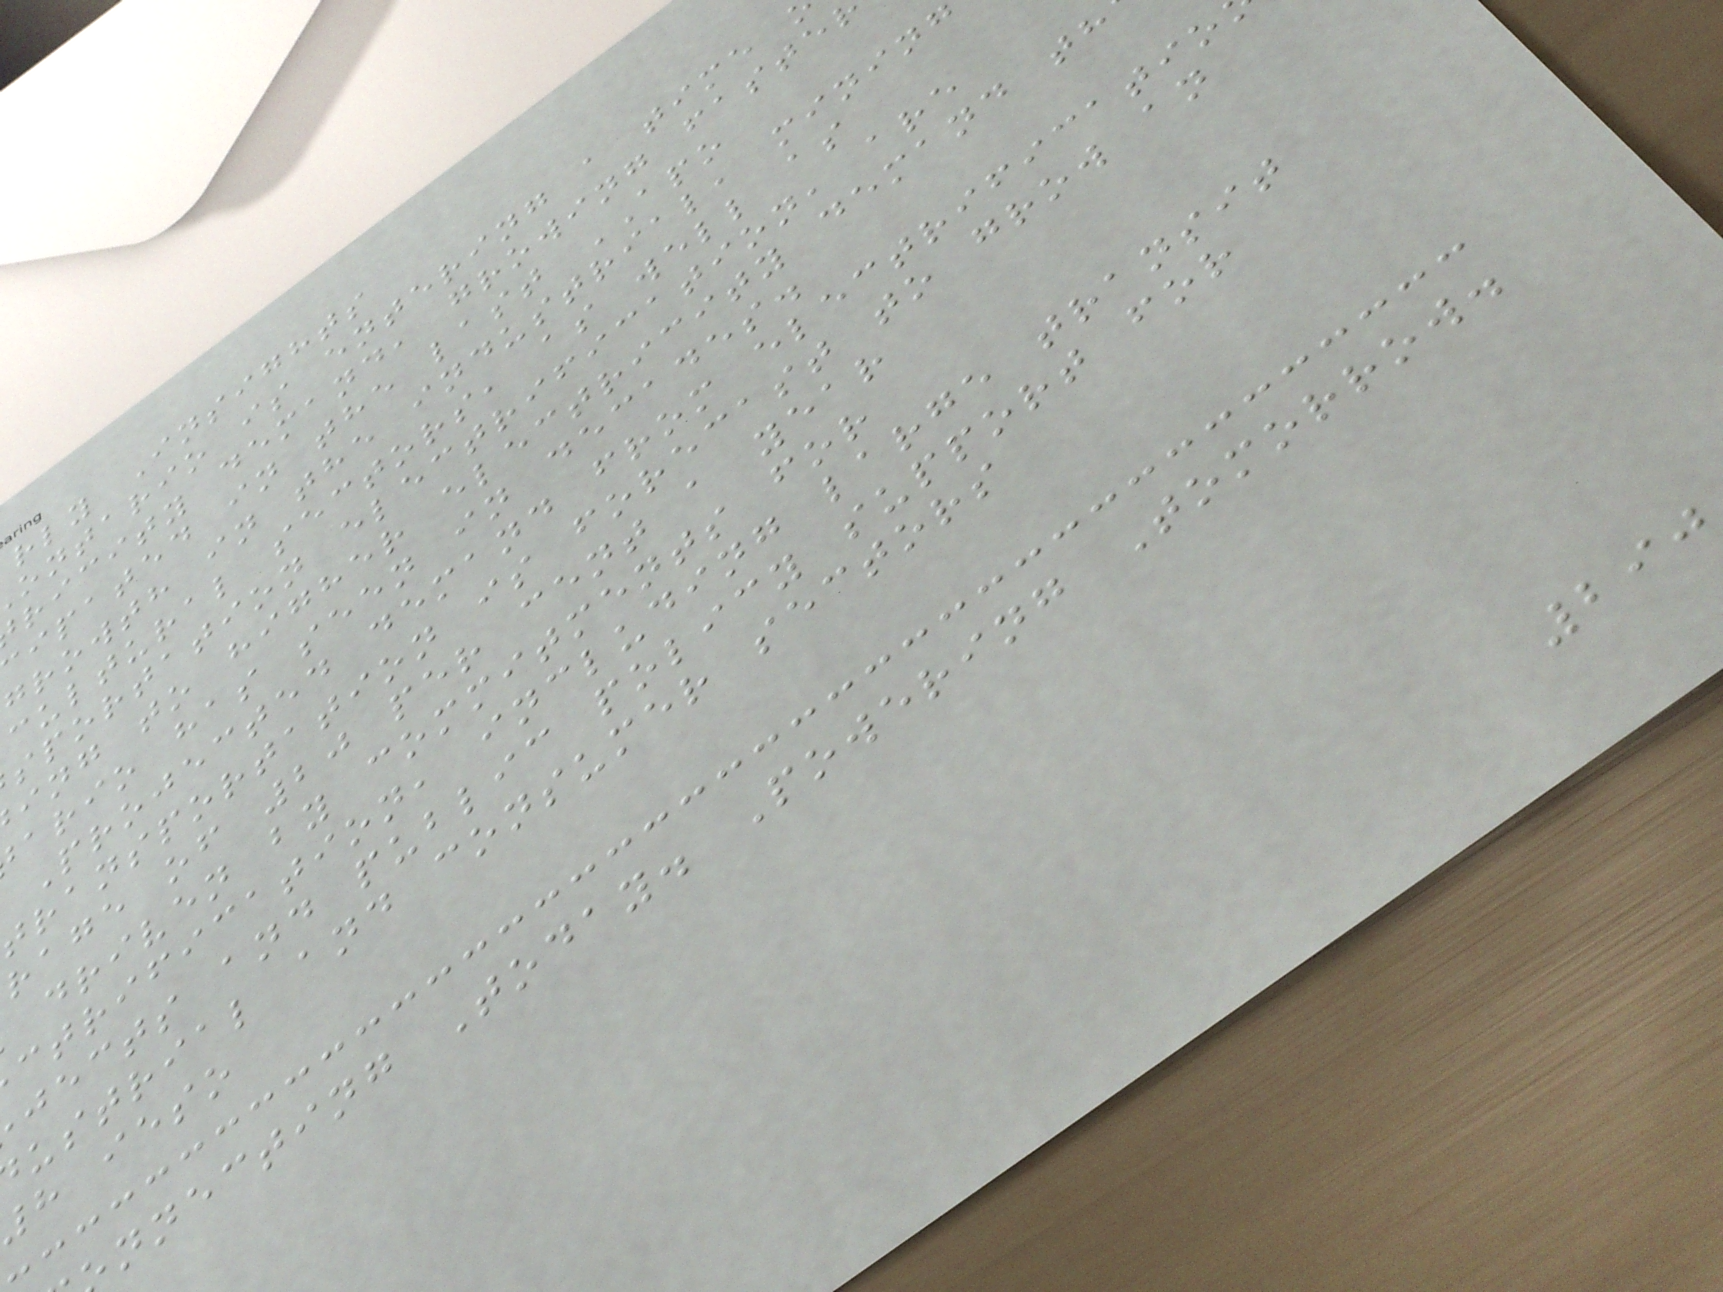rly Insights
ontario is entering a time
ricity demand, growing faste
ipated in the last APO
growth in the industrial, mining
cultural sectors, as well as
sportation electrification, are
ing to higher electricity demand th
ario has seen in decades.
Projected demand from electrificatio
transportation is forecast to grow an
rage of 20 per cent a year
driven by commitments for
ctrification, including large transit
jects and public policy support for
ustrial and consumer sectors
h ieso
nnecting Today. Powering Tomorrow.
290
